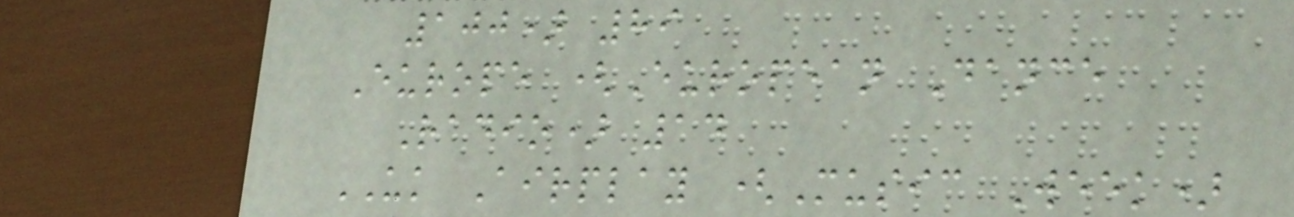100) 89
Europe (European Dance
Radio) 14
UK Airplay (Music Week)
